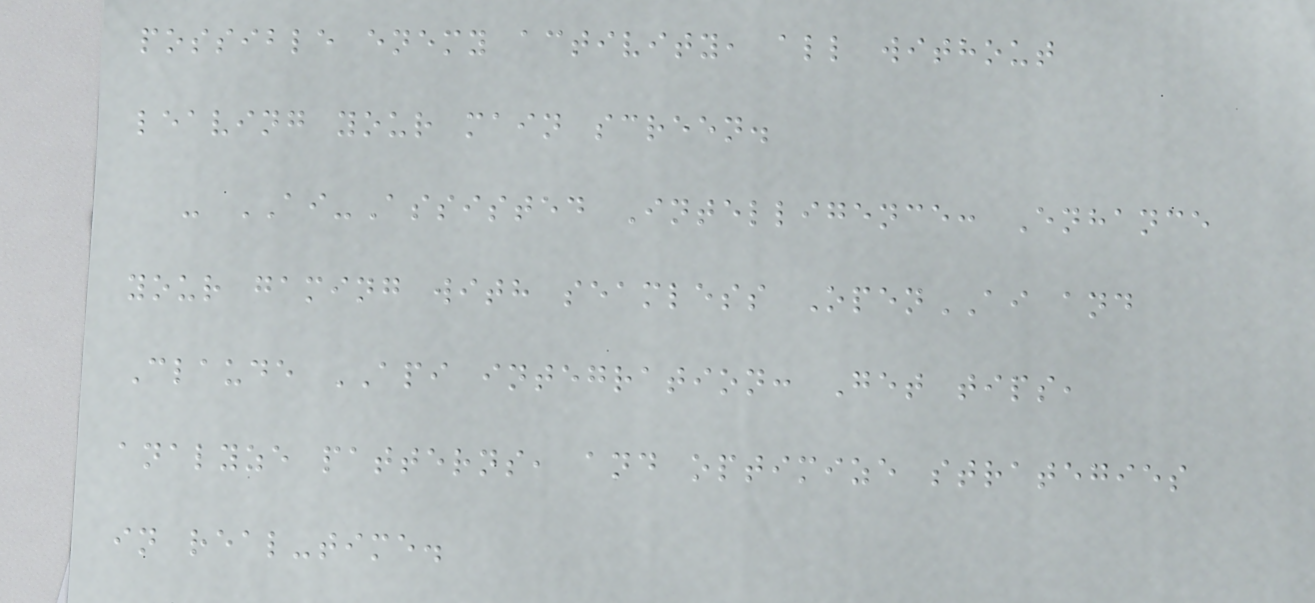possible enemy activity, all without
leaving your main screen.
- AI-Assisted Intelligence: Enhance
your gaming with seamless OpenAI and
Claude API integration: Get tips,
analyze patterns, and optimize strategies
in real-time.
